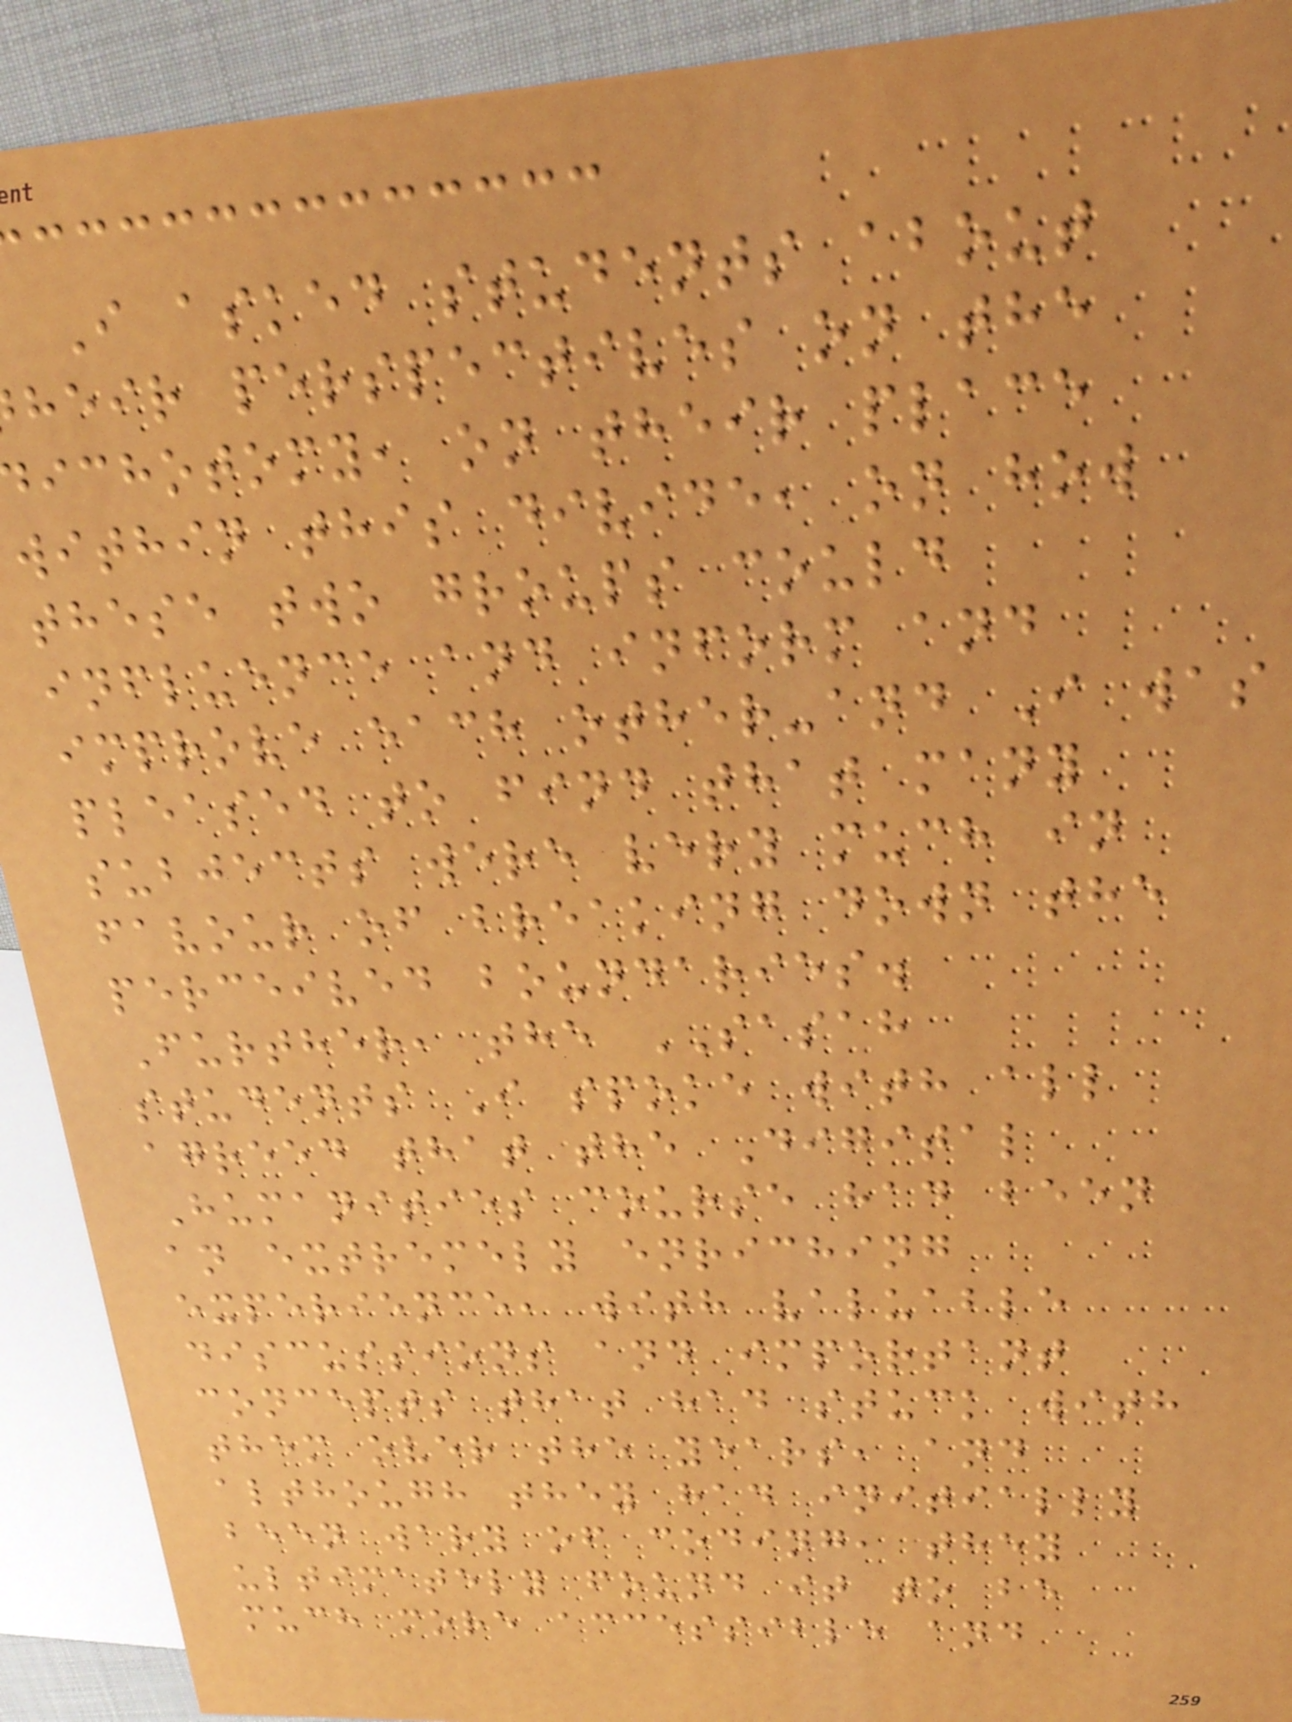I asked students about
heir perspectives on the
ichotomy, on their place
within this divide, on how
these two groups could
influence and inform and
improve each other-and I was
pleased to find that many
subjects were very much in
favour of breaking down the
perceived boundaries.
Further, the SASAH
students I spoke with all
agreed that the Digital
Humanities course had been
an extremely enriching
experience, with valuable
discussions and important
concepts that had stuck with
them over the years, and
although they had initially
been wary of coding, they
ultimately found it to be
much more accessible and
